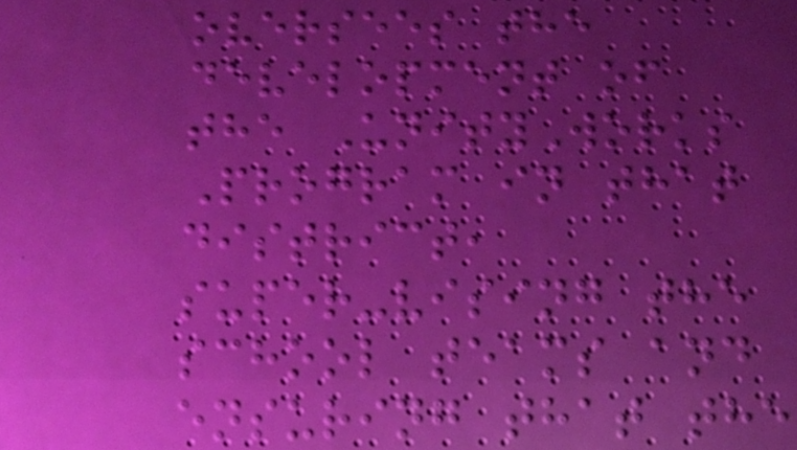oversees the
development of
the UnityWorks
Program in that
district,
super-vising the
school teams and
ensuring that the
